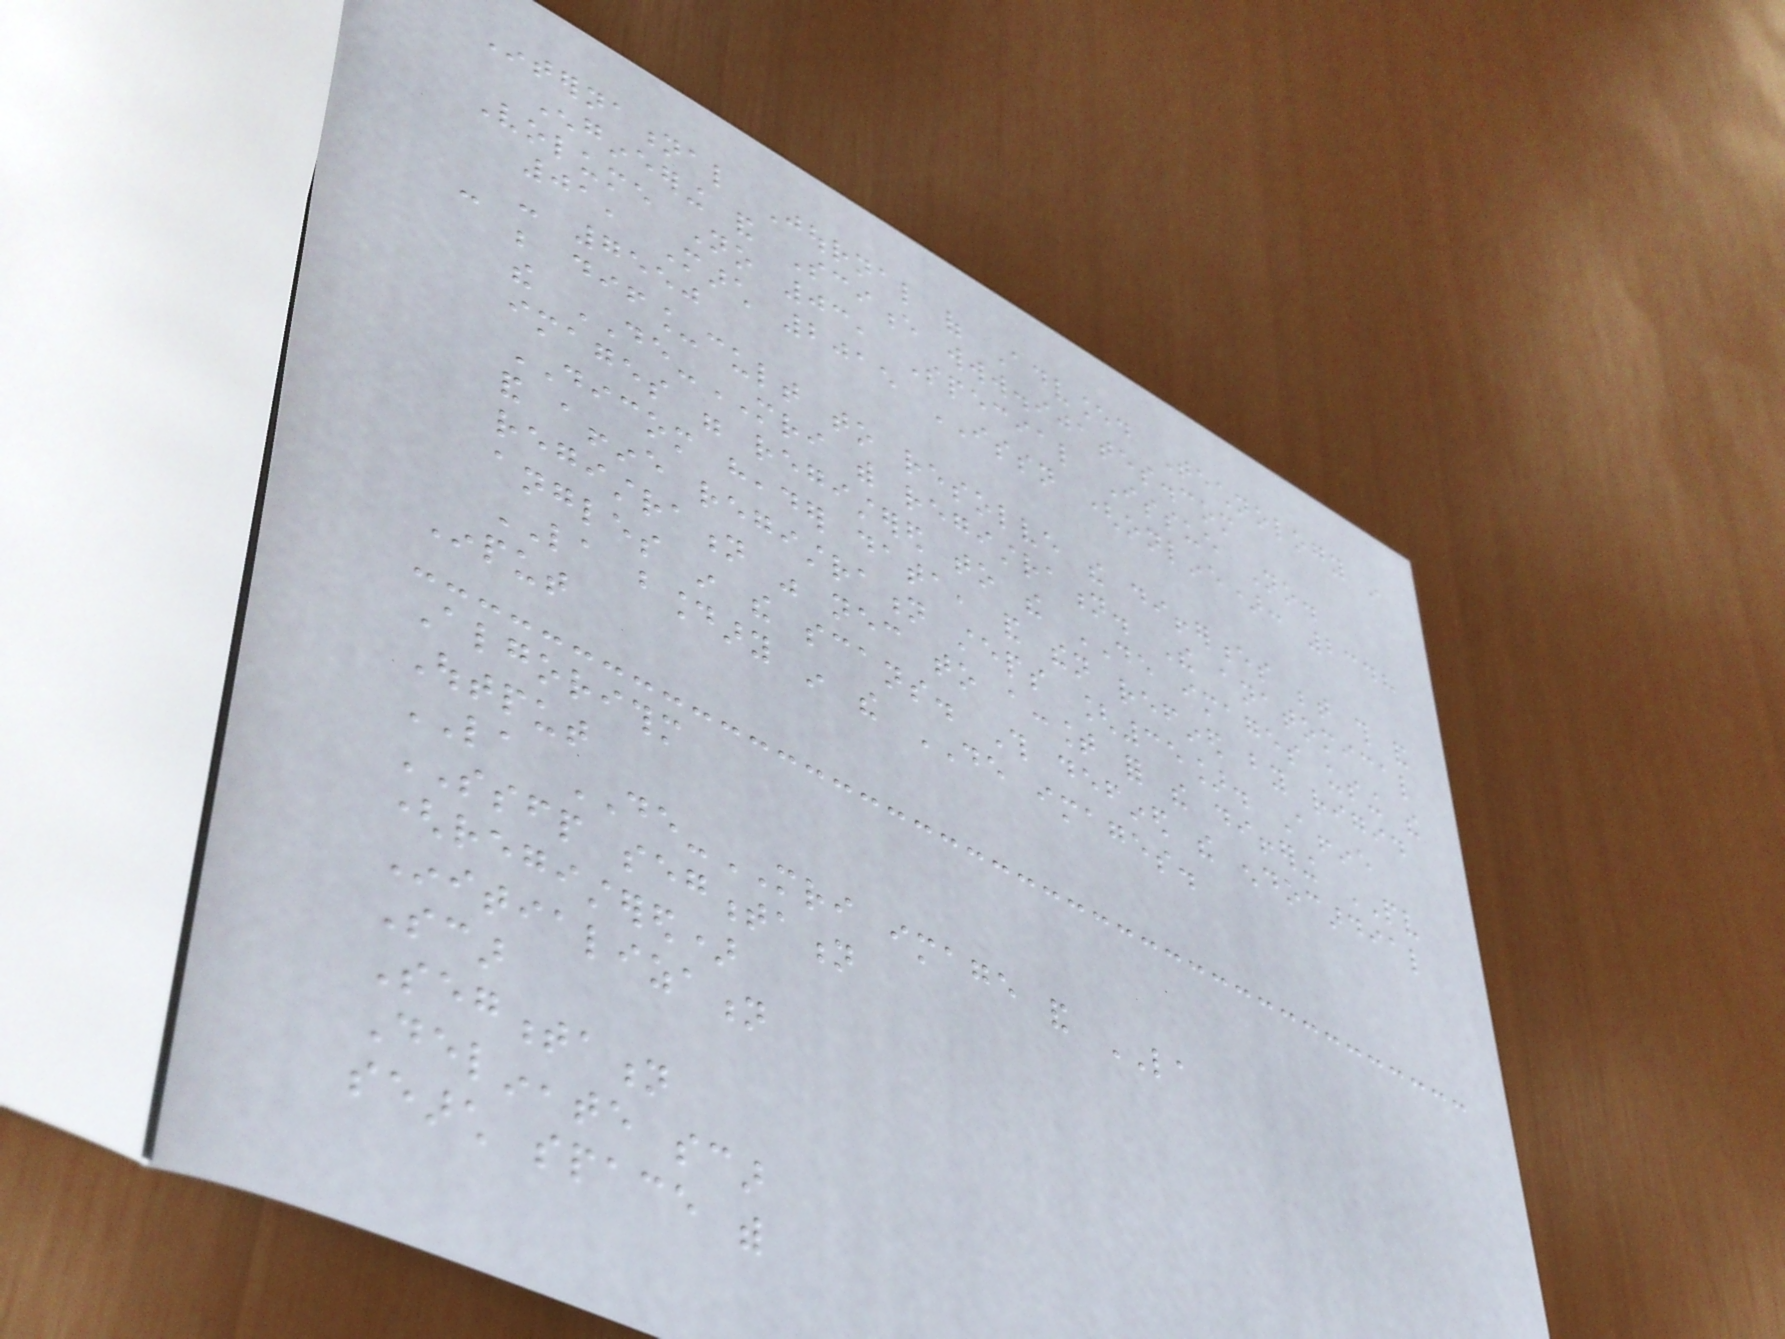International Journal of Advanced Technology in
Engineering and Science www.ijates.com
Volume No 03, Special Issue No.
01, March 2015 ISSN (online): 2348
- 7550
can be dif_cult to resolve the differences between this and
the DE-MRI with registration. The anatomical
images were registered to the DE images using the
DICOM header data, and then refined by rigid
and affine registration steps [35]. Affine
registration was necessary to account for the differing PV
angles in the scans. This defined the endocardial
LA boundary in the DE images.
Input
Algorithm
Output
LA DE-MRI image and LA
SSFP segmentation
(registered)
Initialization
Scar
Segmentation
Delineate scar
search space with
